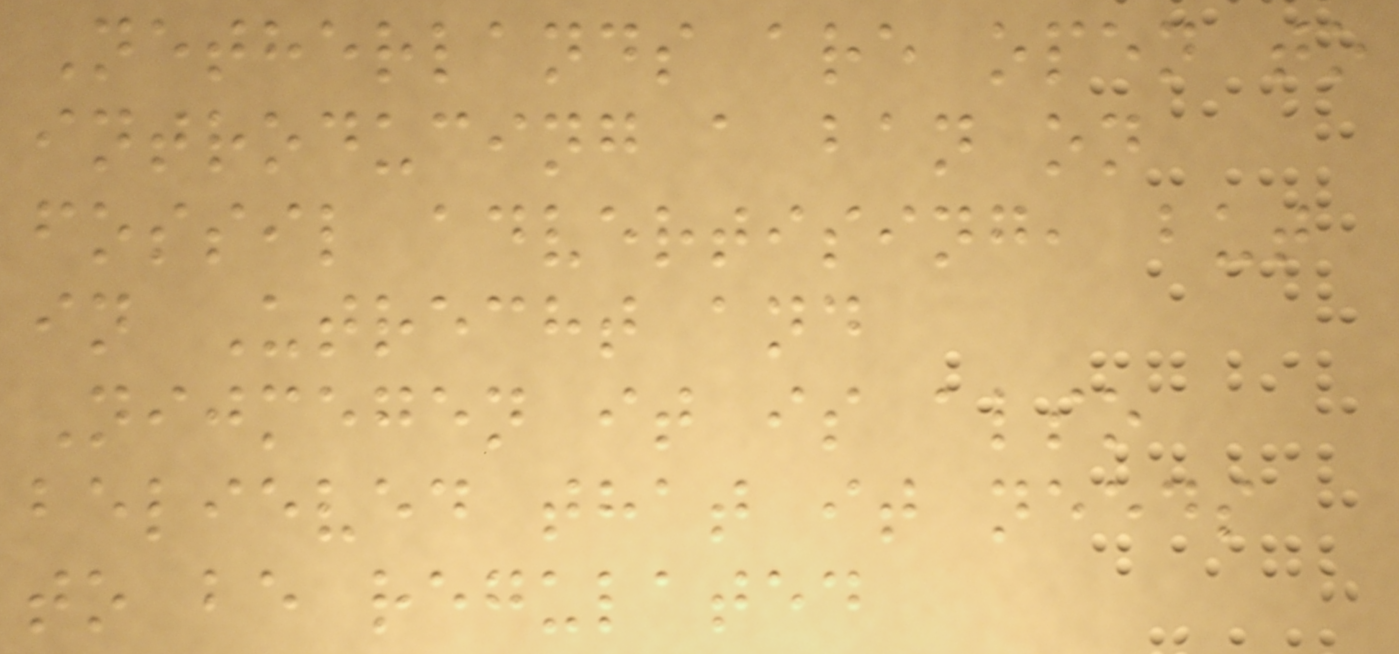Netherlands are open to
introducing a ban on
fossil advertising, but
in Utrecht and
Nijmegen it is also
believed that it needs
to be regulated
